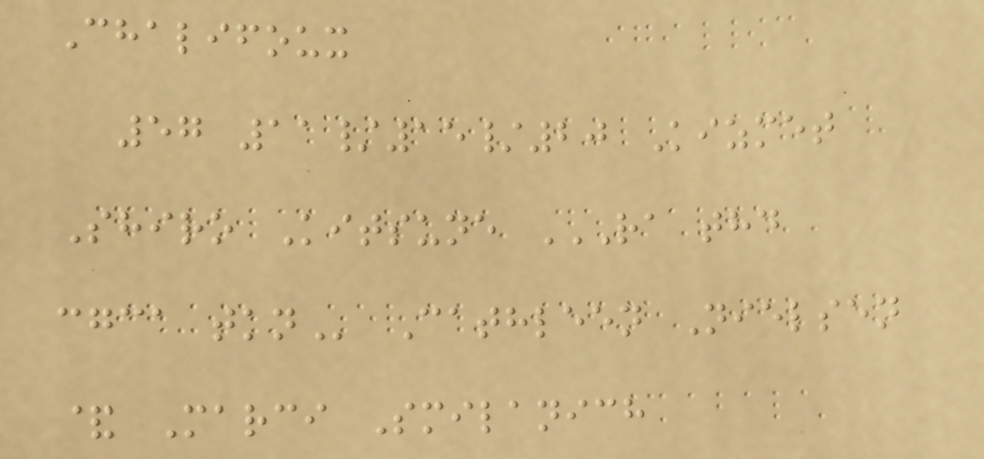Chalifoux
57 11/15/20 Kizmet
Shiro Kitsune RA THD
CGCA TKN Cathleen Nielsen
& Marci Smilanich
